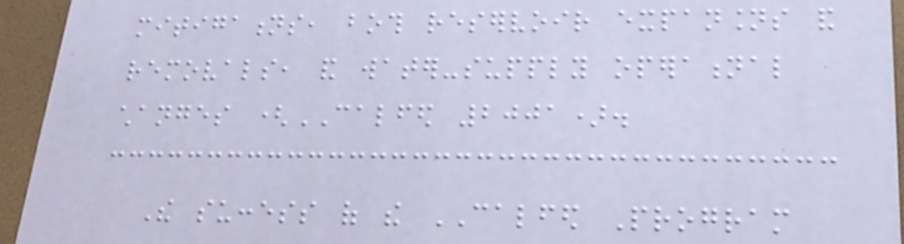mitigations, both reservoir expansions and
removals, and water-supply operational
changes (CALFED 2001).
The success of the CALFED Program
